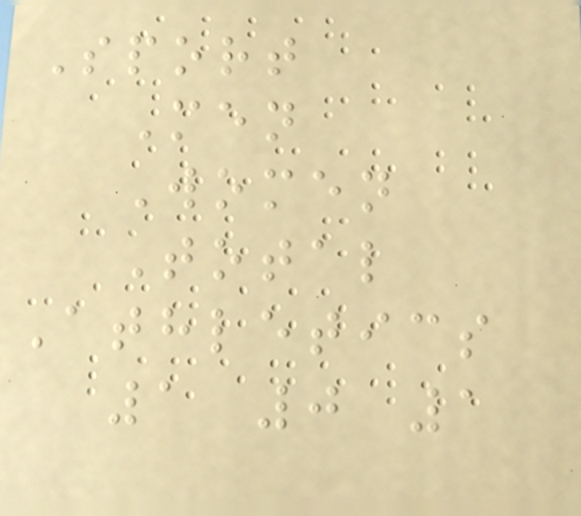Sport
Men
Women
Total
Athletics
1 0 1
